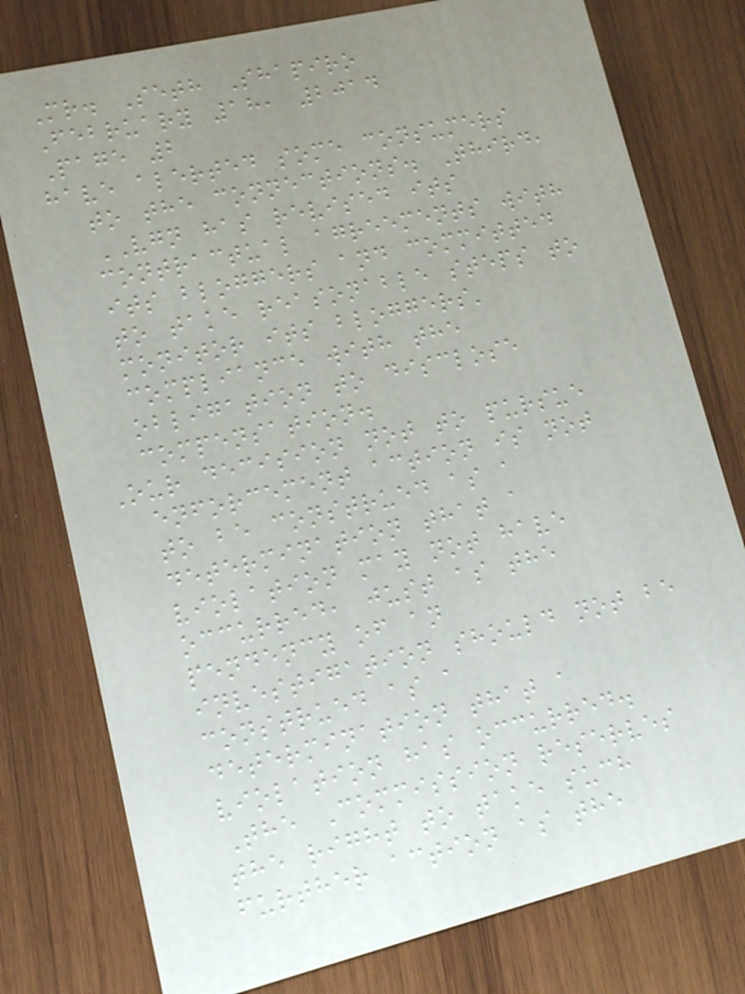Mr. Seth Shapiro
February 18, 2014
Page 2
have alerted some consumers
to the connections. Third,
VGN has revised its
contractual agreements with
its bloggers and committed
to take reasonable steps to
monitor its bloggers'
compliance with the
obligation to disclose
compensation.
Our decision not to pursue
enforcement action is not
to be construed as a
determination that a
violation may not have
occurred, just as the
pendency of an
investigation should not be
construed as a
determination that a
violation has occurred.
The Commission reserves
the right to take such
further action as the
